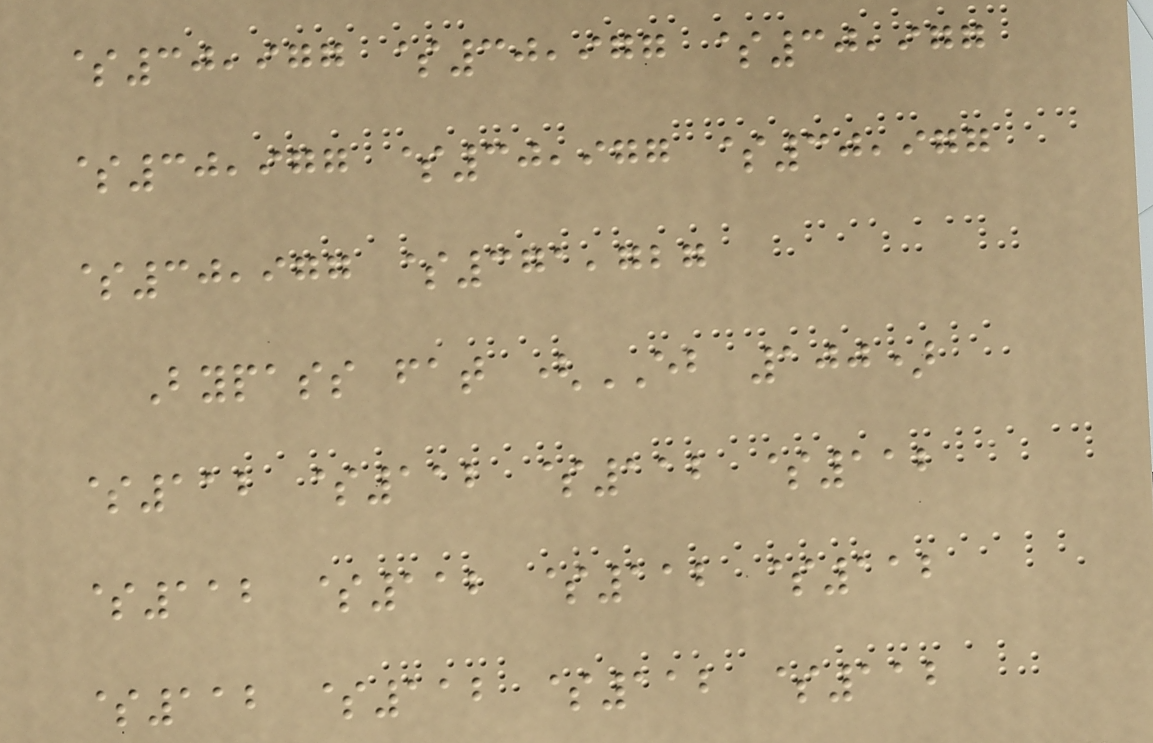$30,977 $30,977 $30,977
$30,977 $30,977 $30,977
$30,977 $371,727
Bypass fat (EB 100)
$112 $112 $112 $112
$112 $112 $112 $112
$112 $112 $112 $112
